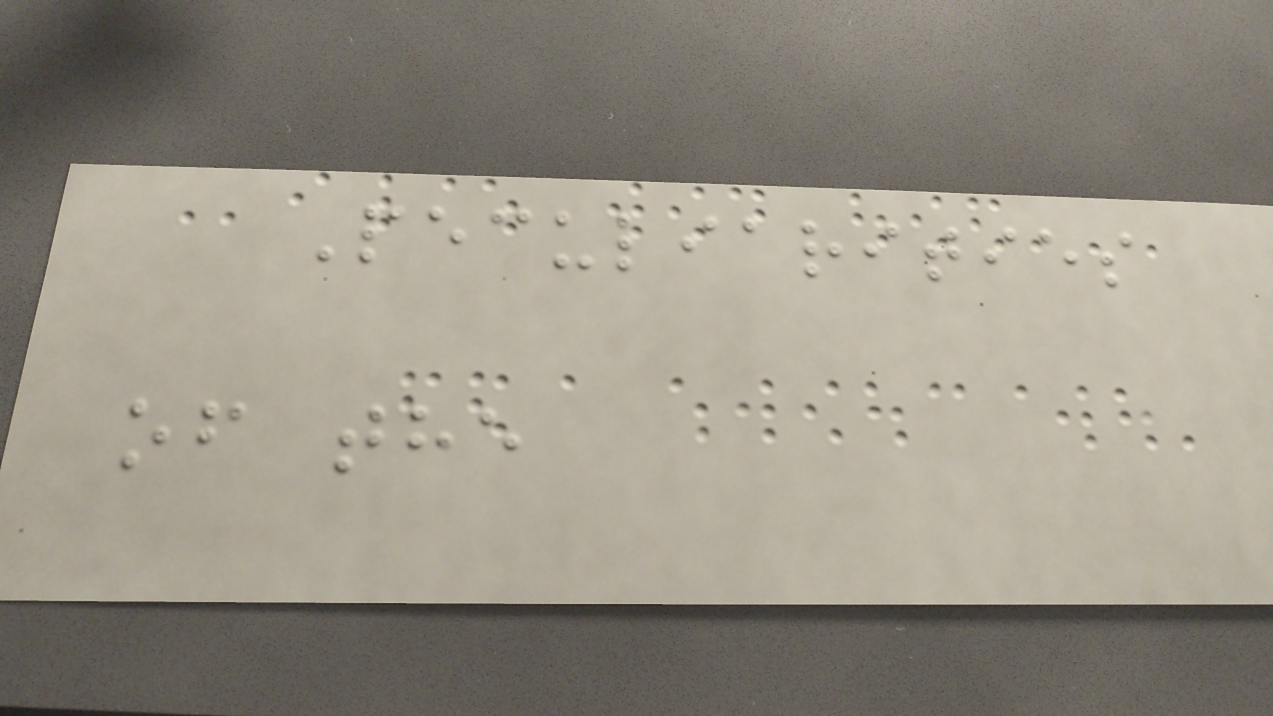Peculiarities
of the
